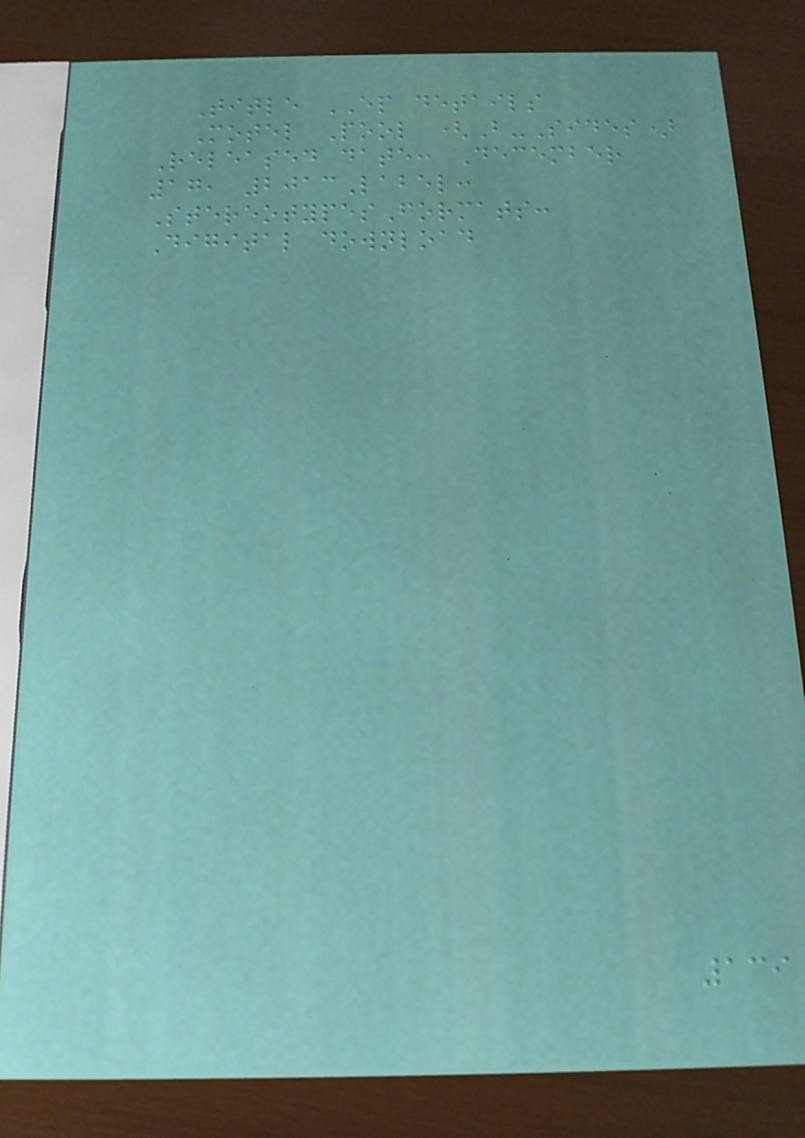Title EP details
Motel Pool (B-Sides)
Released date: December
17, 2013Label:
StereotypesFormats:
Digital download
139
